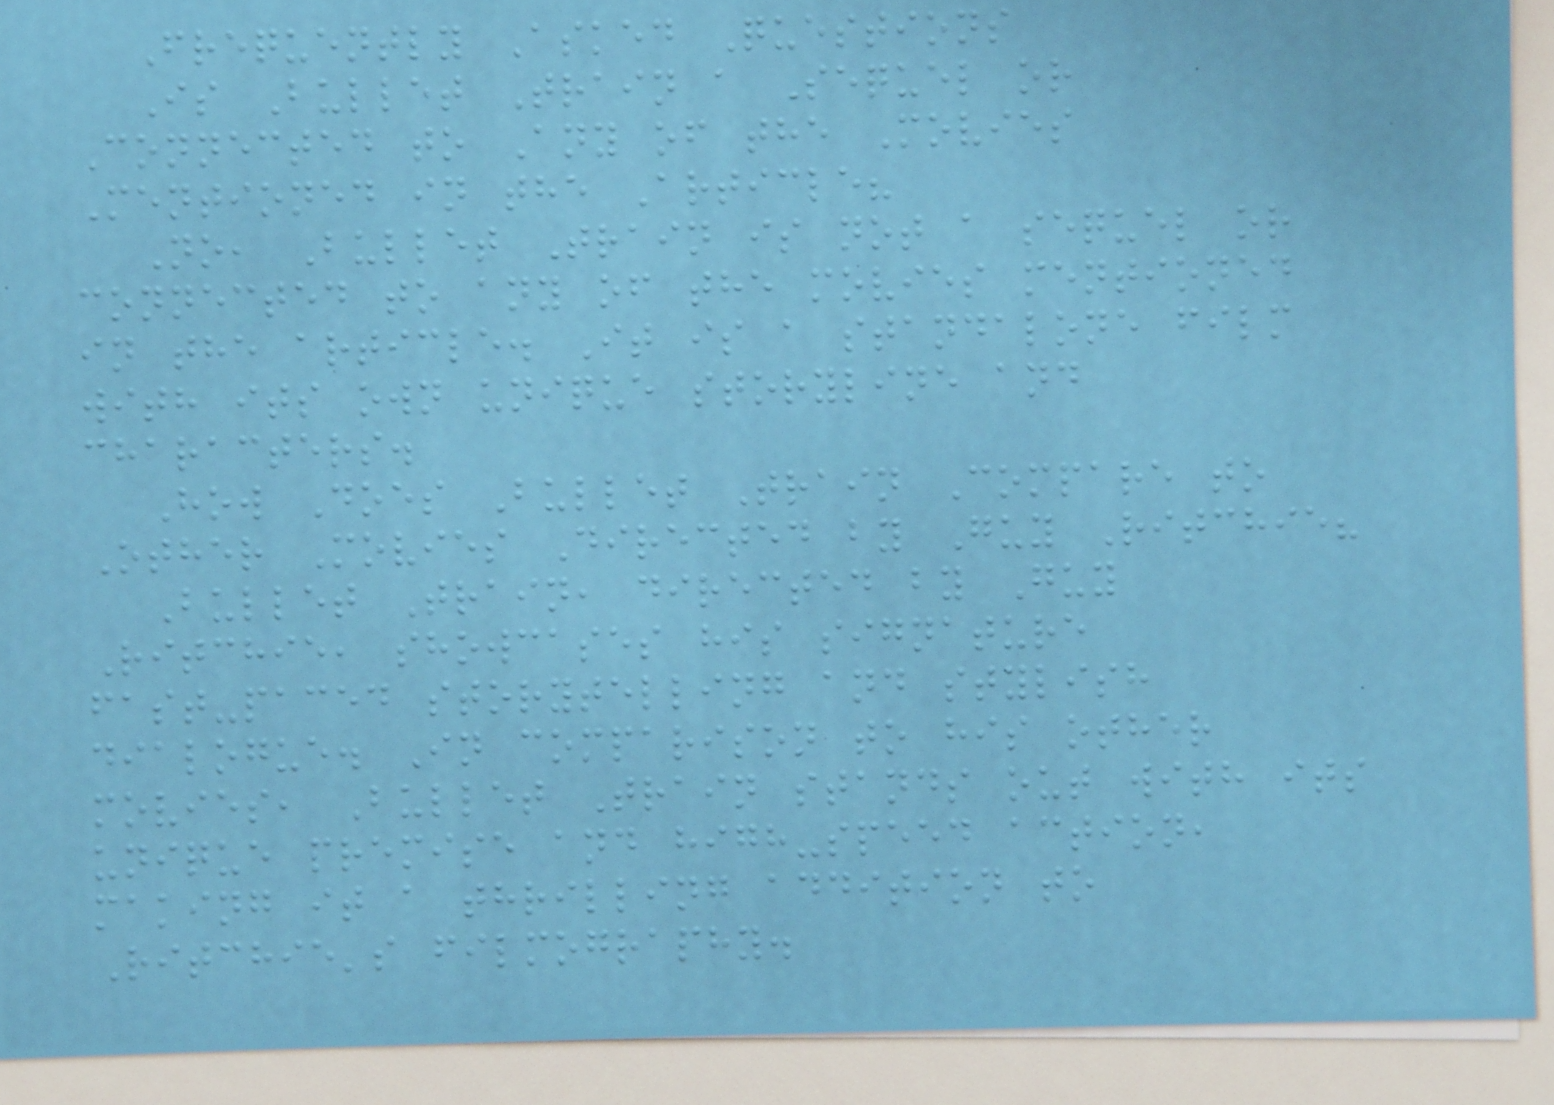Frequently Asked Questions
Is Bullet Train a Sequel or
Connected to Any of the Movies
Mentioned in the Article?
No, Bullet Train is not a sequel or
connected to any of the movies mentioned
in the article. It is a standalone film
with its own unique storyline and
characters.
How Does Bullet Train Compare to
Other Movies Directed by Guy Ritchie?
Bullet Train, directed by Guy
Ritchie, showcases his signature
fast-paced storytelling and stylish
dialogue. In comparison to his other
movies, Bullet Train stands out with its
unique premise and high-speed action,
making it a thrilling addition to
Ritchie's filmography.
